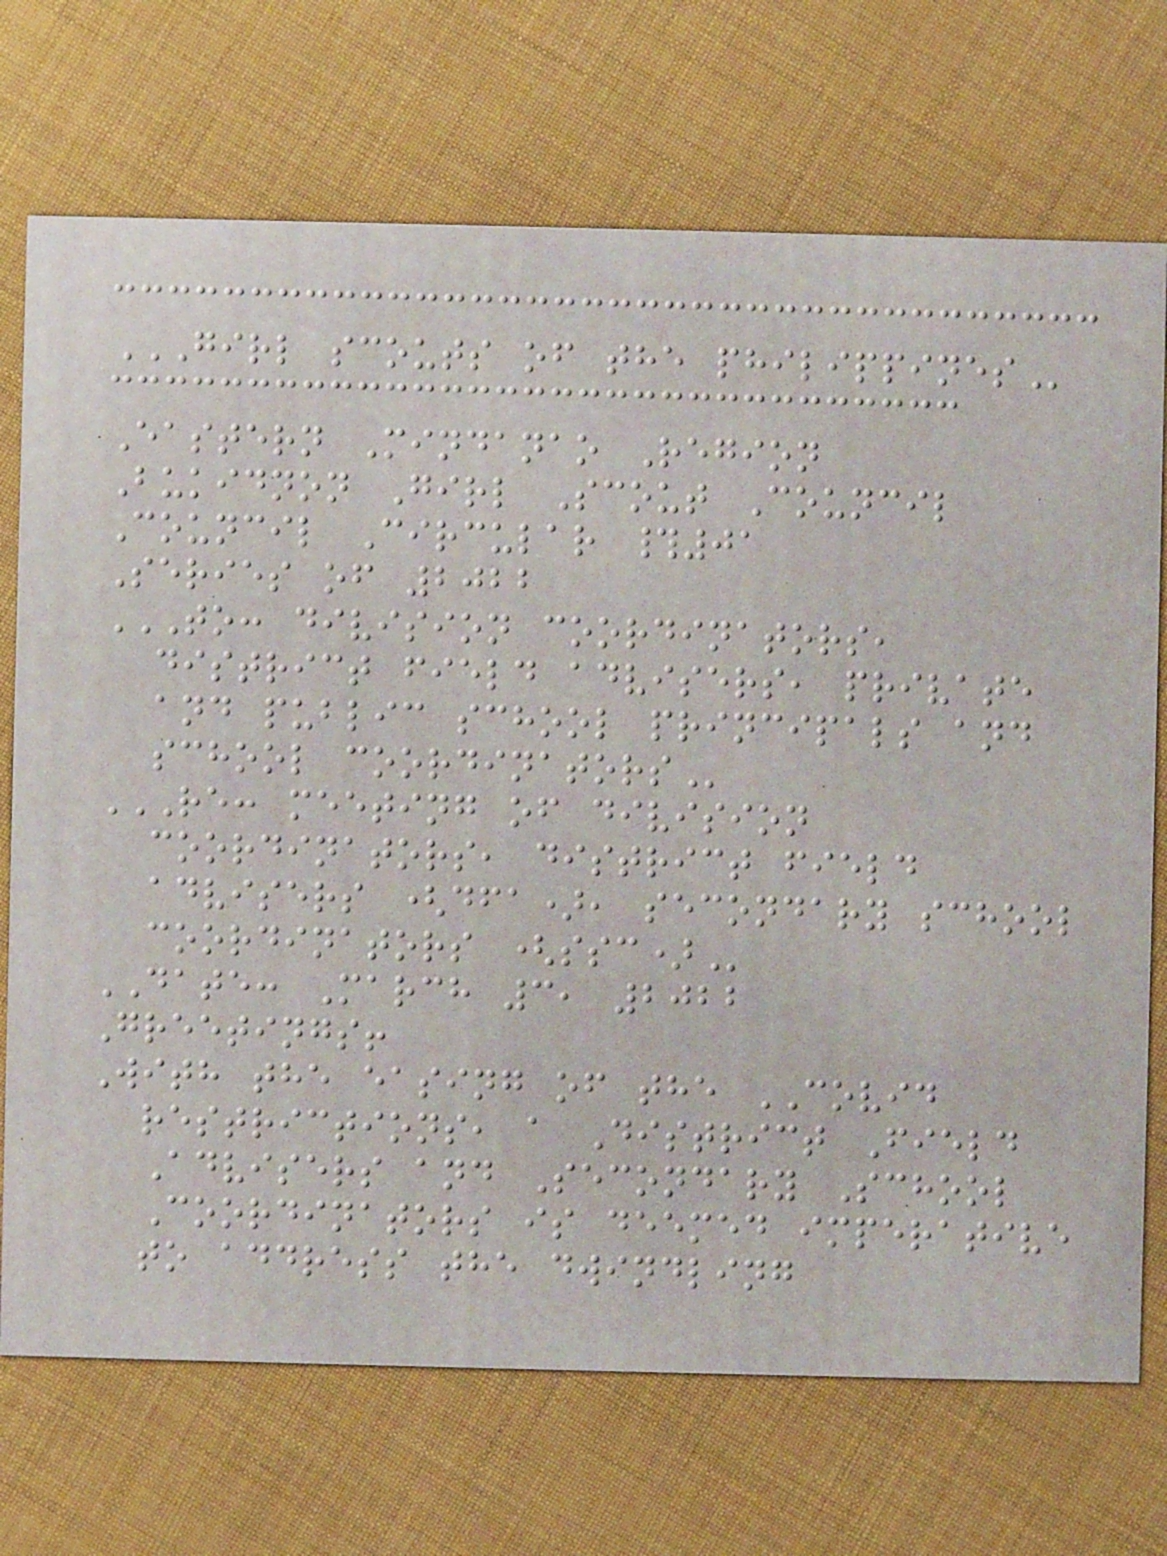GIRL SCOUTS OF THE PHILIPPINES
Eastern Mindanao Region
Bukidnon Girl Scout Council
Council Circular #01
Series of 2022
TO: DIVISION COORDINATORS,
DISTRICT FIELD ADVISERS, PRIVATE
AND PUBLIC SCHOOL PRINCIPALS AND
SCHOOL COORDINATORS
RE: MEETING OF DIVISION
COORDINATORS, DISTRICT FIELD
ADVISERS (DFA), SECONDARY SCHOOL
COORDINATORS (SSC)
DATE: March 3, 2022
Greetings!
With the easing of the COVID
restrictions, a District Field
Advisers and Secondary School
Coordinators is deemed imperative
to address the dwindling
